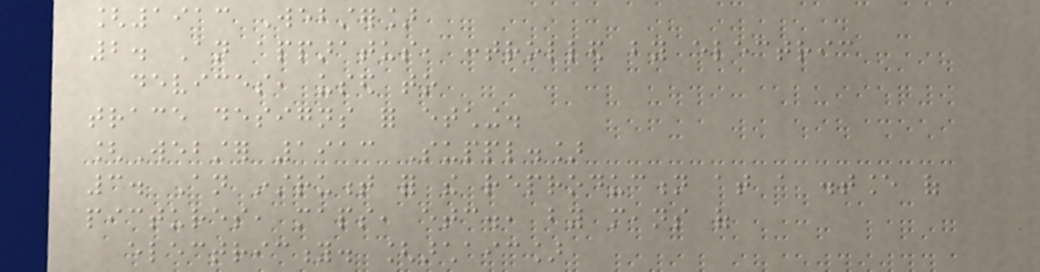[1913 Webster]
2. An apparatus, controlled by electric
devices, used to
trace designs for etching.
[Webster 1913 Suppl.]
3. An instrument for the reproduction at a distance of
pictures, maps, etc., by means of
electricity. [archaic]
